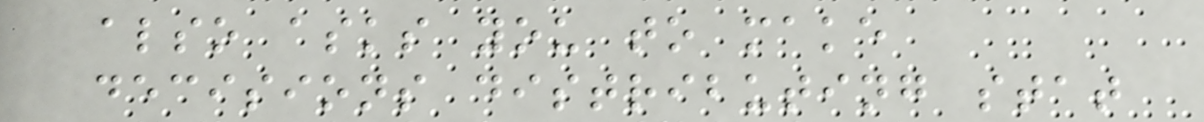also asks you to make
decisions distributing stat
